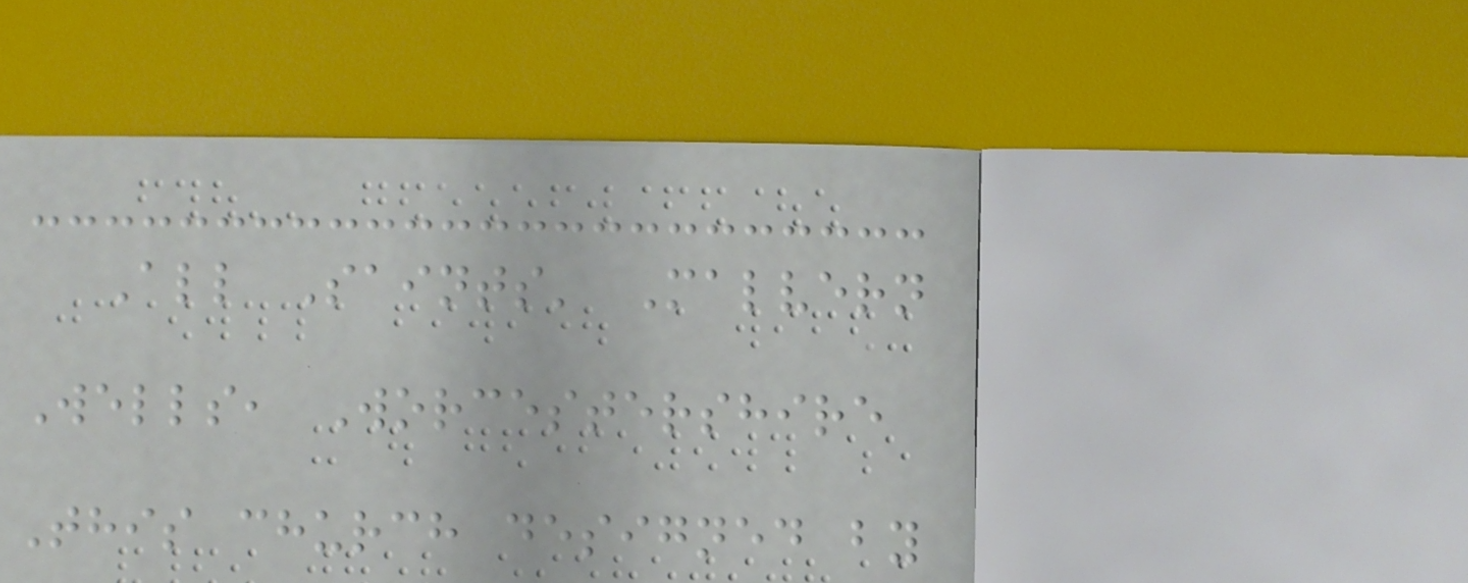All Saints' Malvern
Wells, Worcestershire
This church designed by
